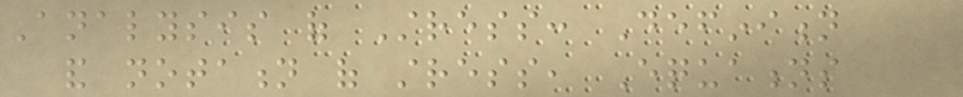Analysis of Stress: Definition
and notation of stress, Equations
